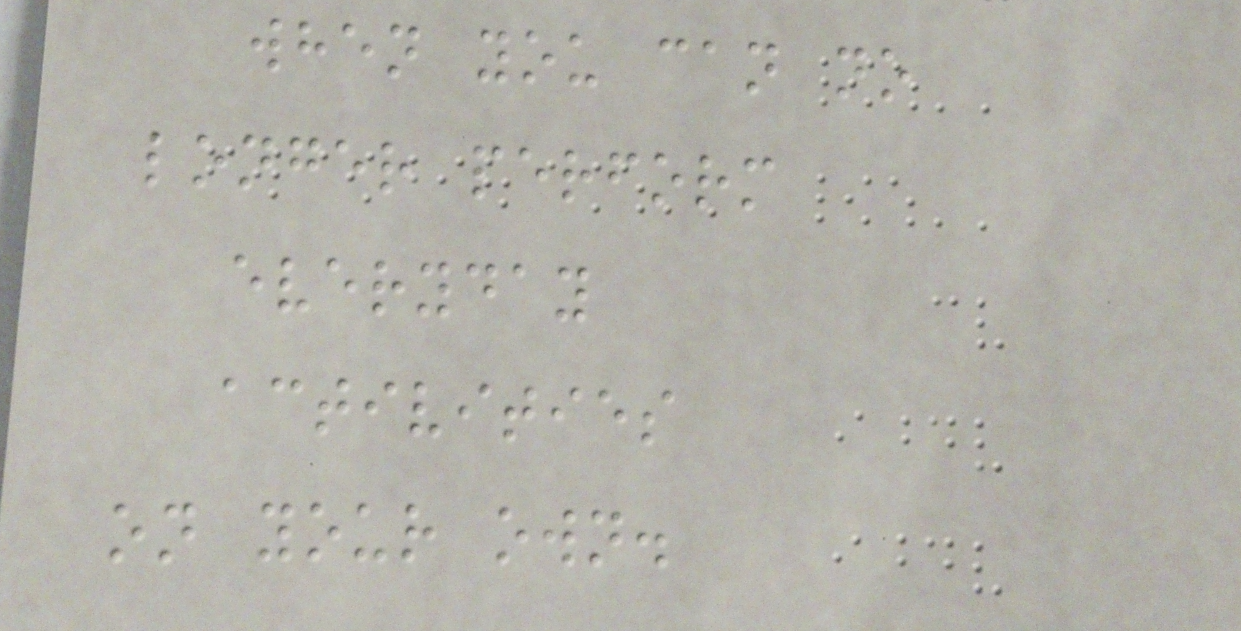when you can no
longer perform
everyday
activities
on your own.
